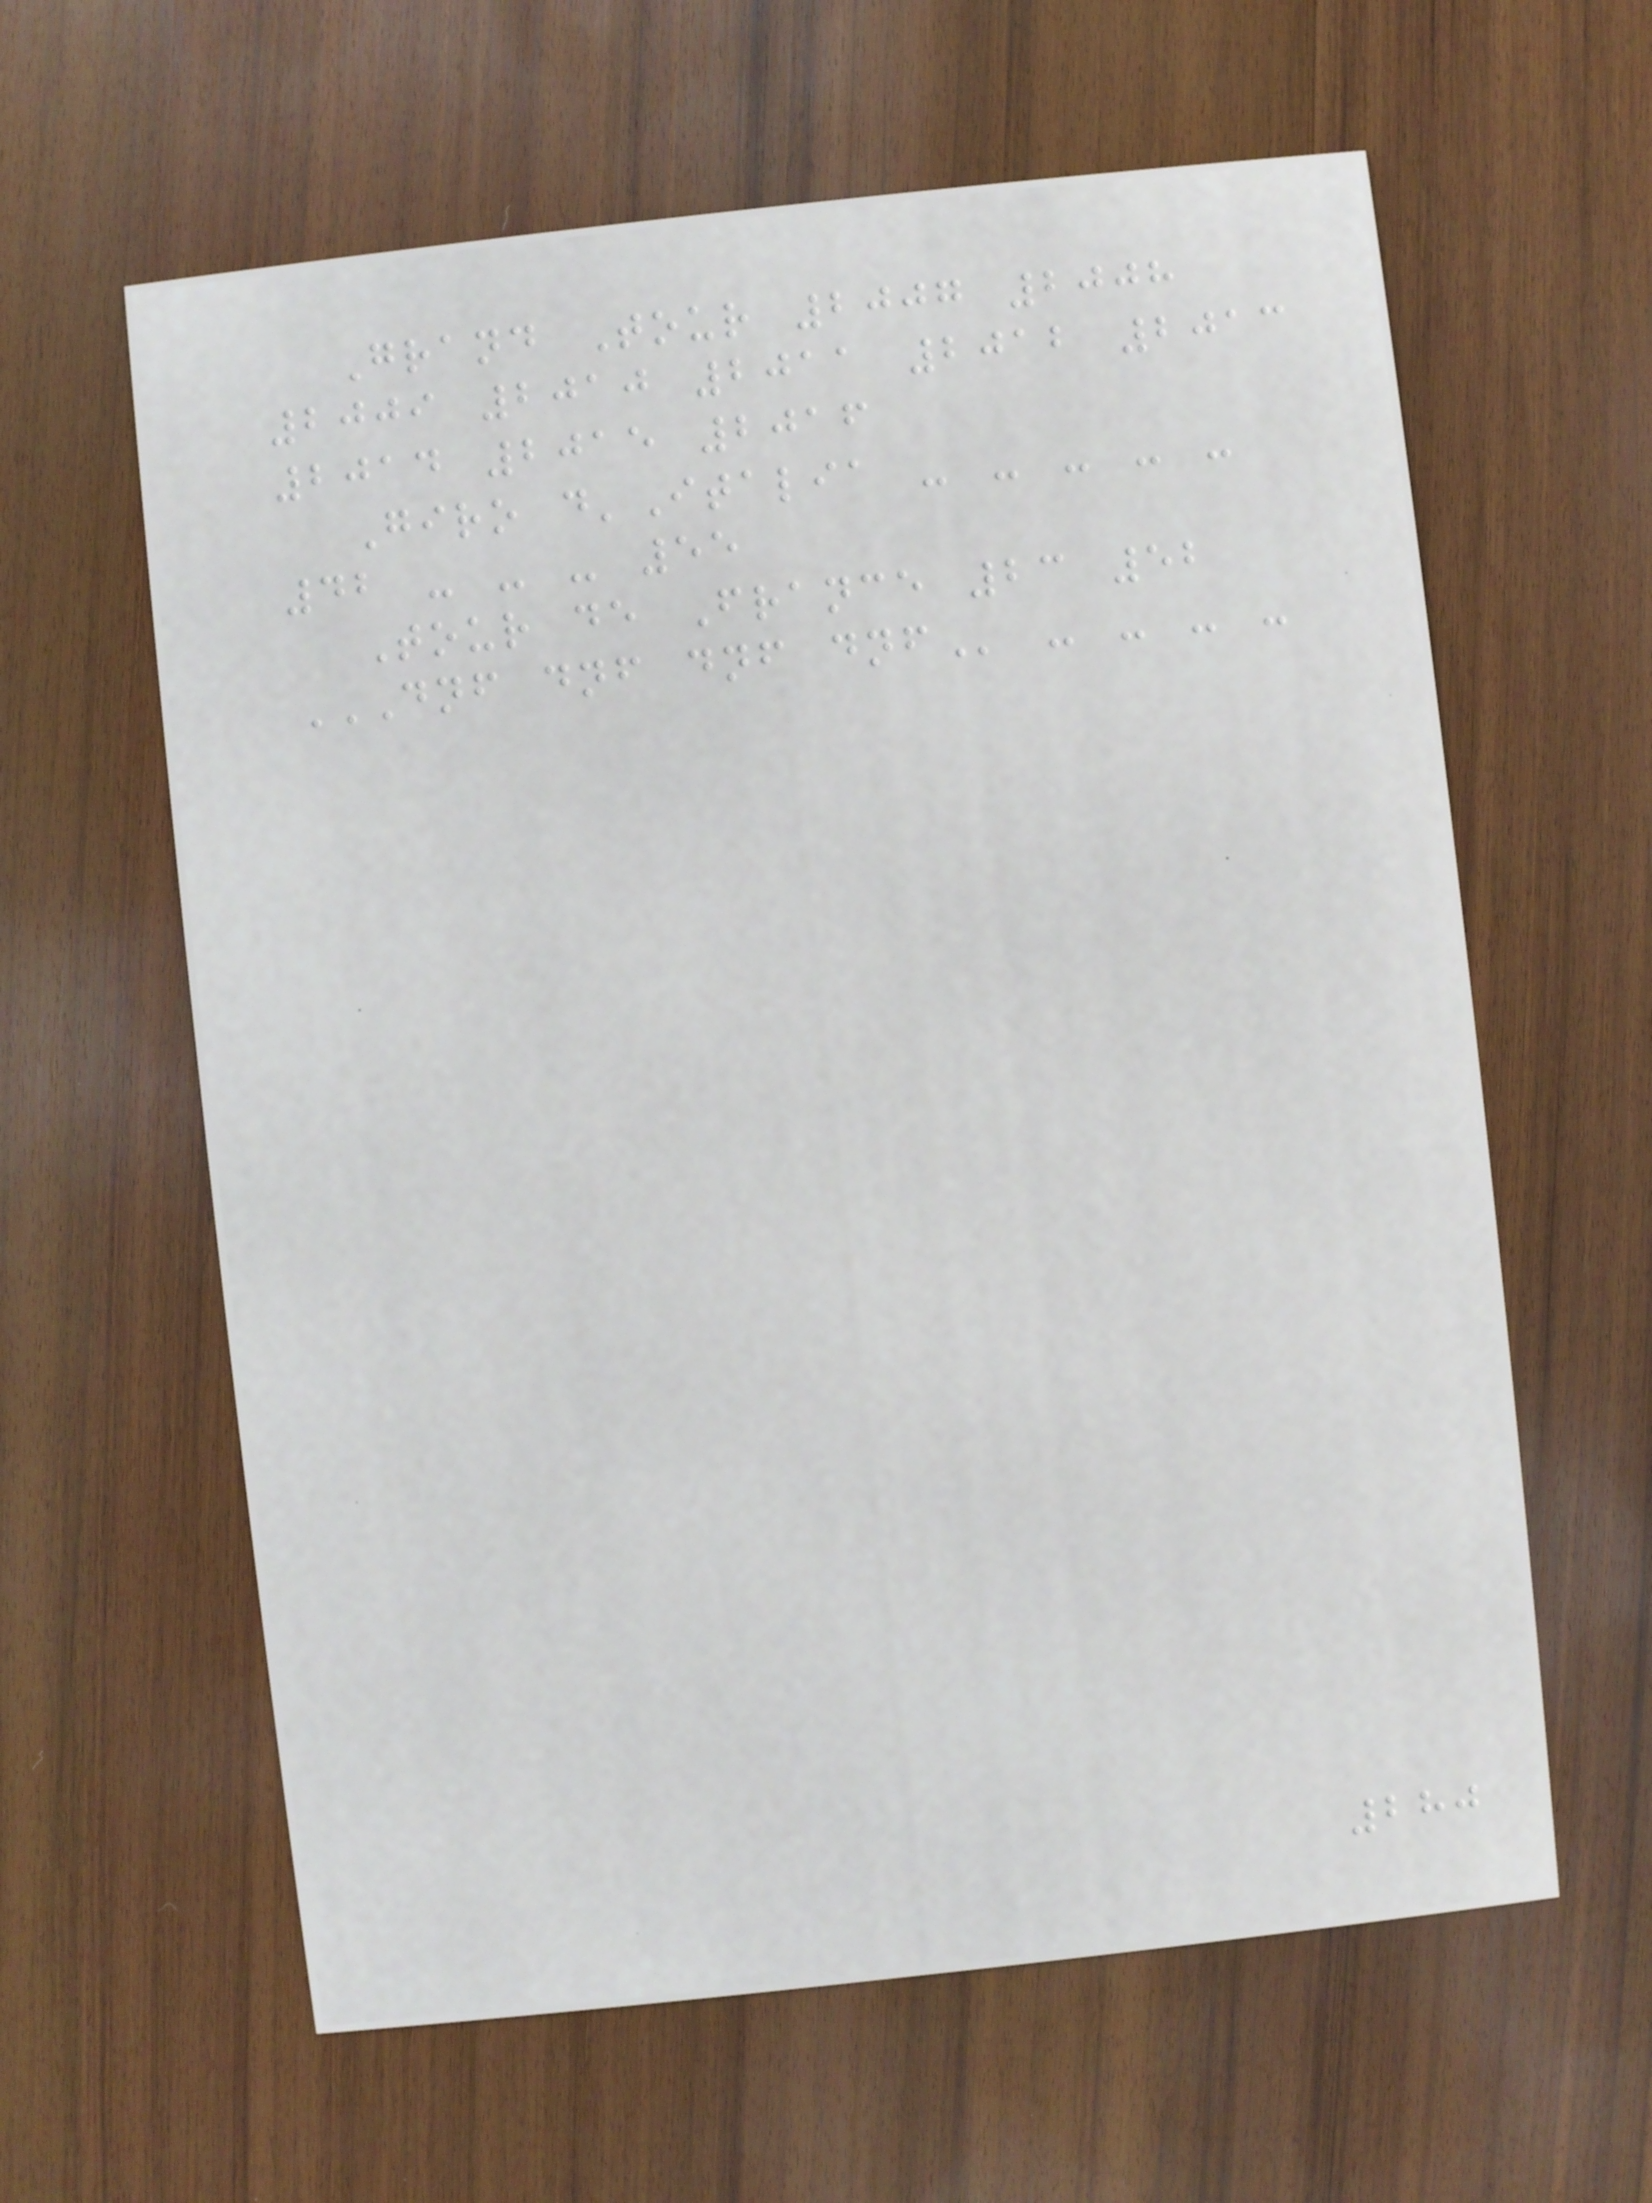Grand Tour 2007 2008
2009 2010 2011 2012 2013
2014 2015 2016
Giro d'Italia - - - - -
42 - - - 55
Tour de France 23 52
DNF DNF DNF DNF - - - -
280
